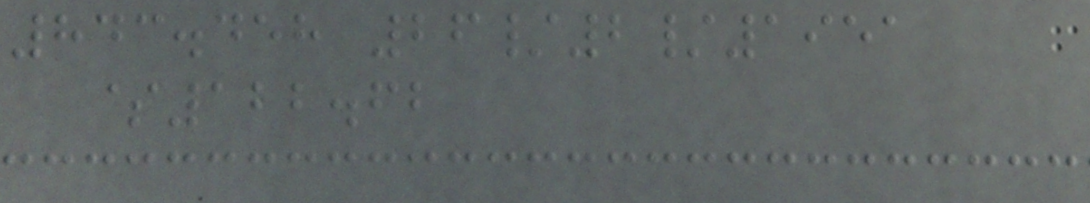843.458 26/2/1951
$122.62
